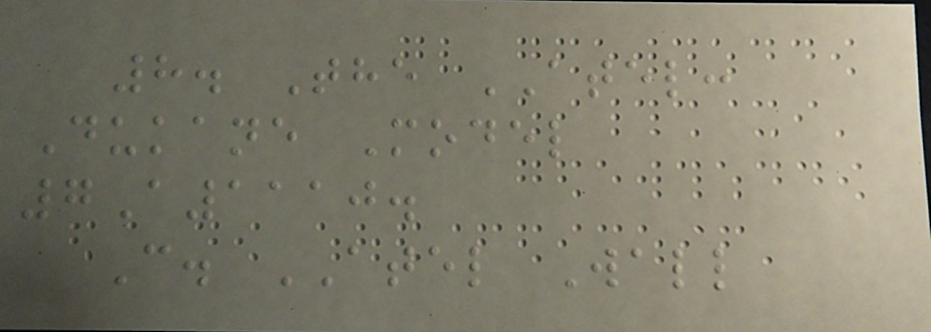8. The ATEL:
Dukane Model
7A1110.
C. ATEL Wall
